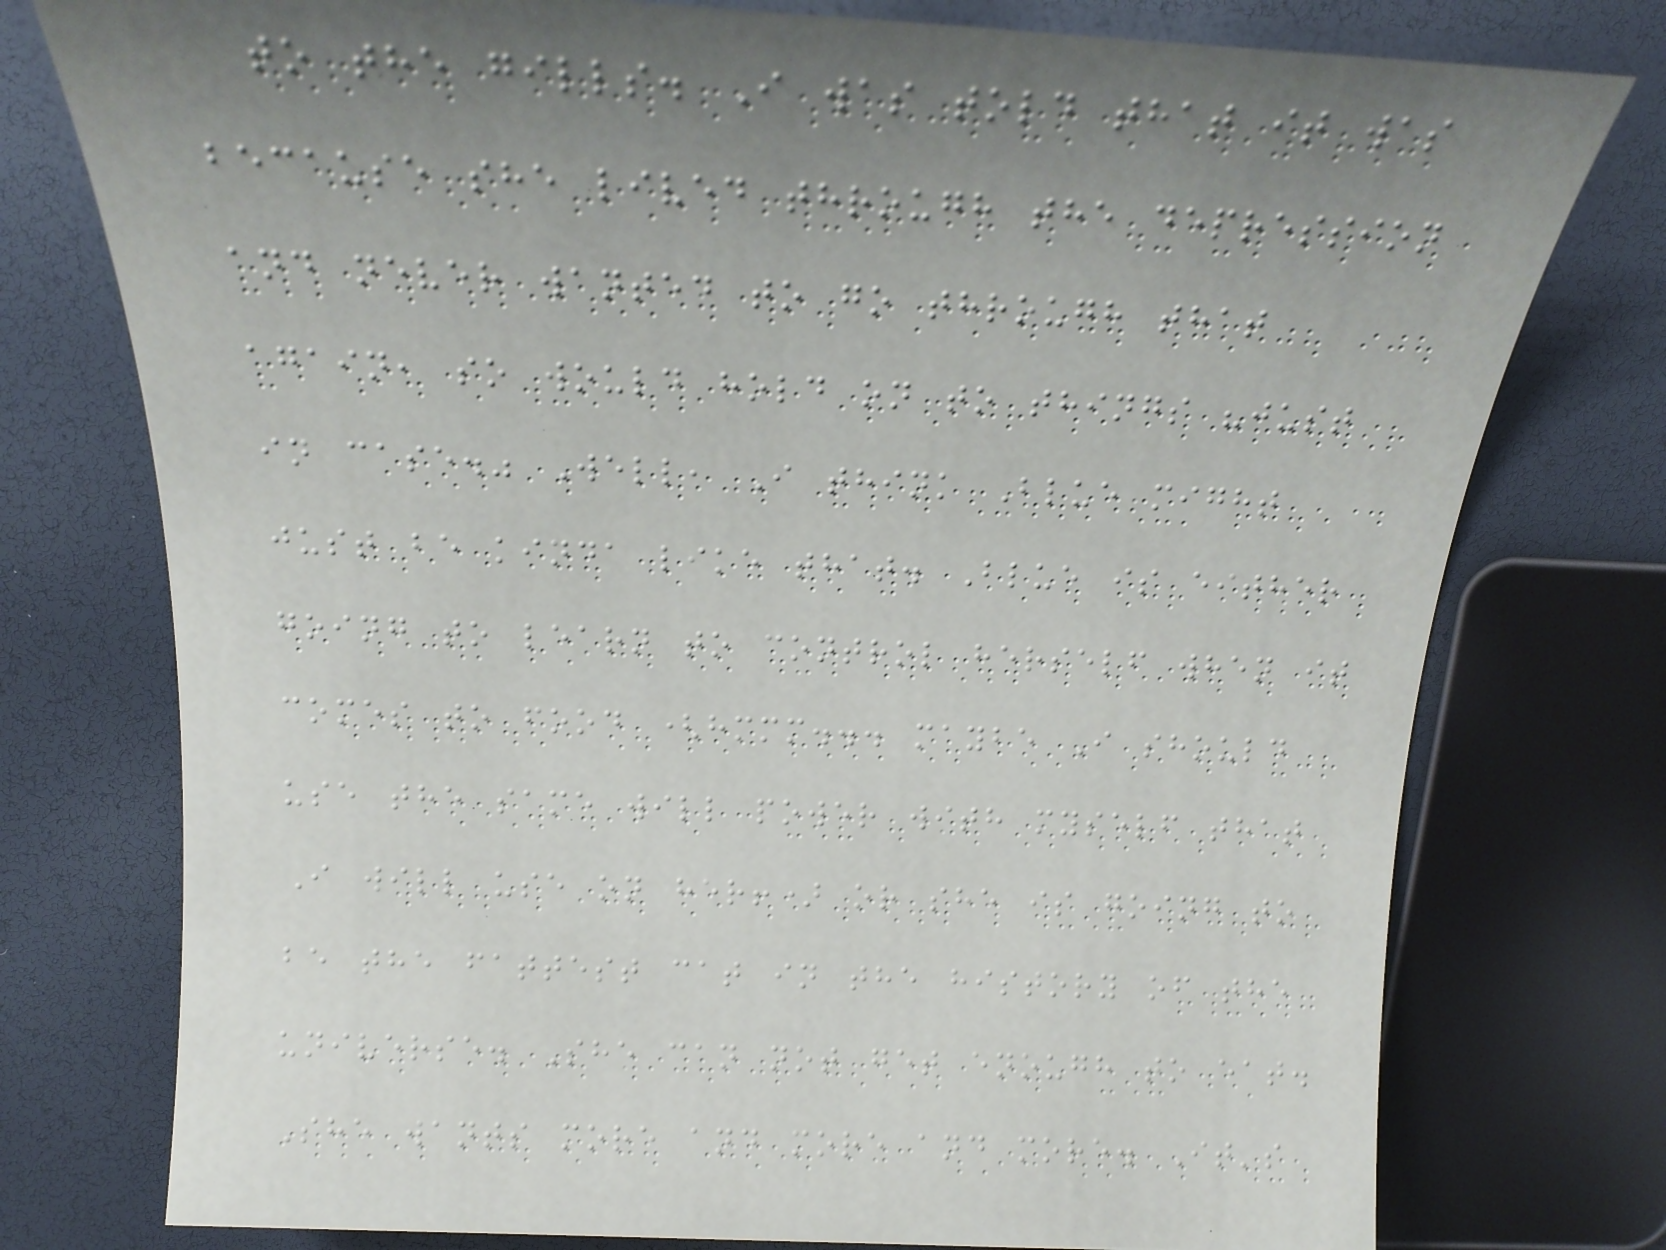to the gills. I was told that it was
because she lived through the depression
and never wanted to go through that
again, so would hold on to things "just
in case." Well, I think Blue might
just be kinda like that. Blue is either
going to learn to control herself when it
comes to food (hmmm... maybe I should
use the same will power with myself that
I will use on her!) or she is going to
be the fattest cat in the history of the
universe. She can not get enough to eat.
She wants more and more and more. It's
